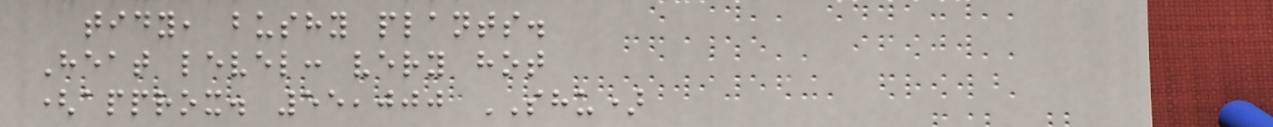tidy, bushy plants.
Heat level: very hot
(approx. 55,000 SHU)
